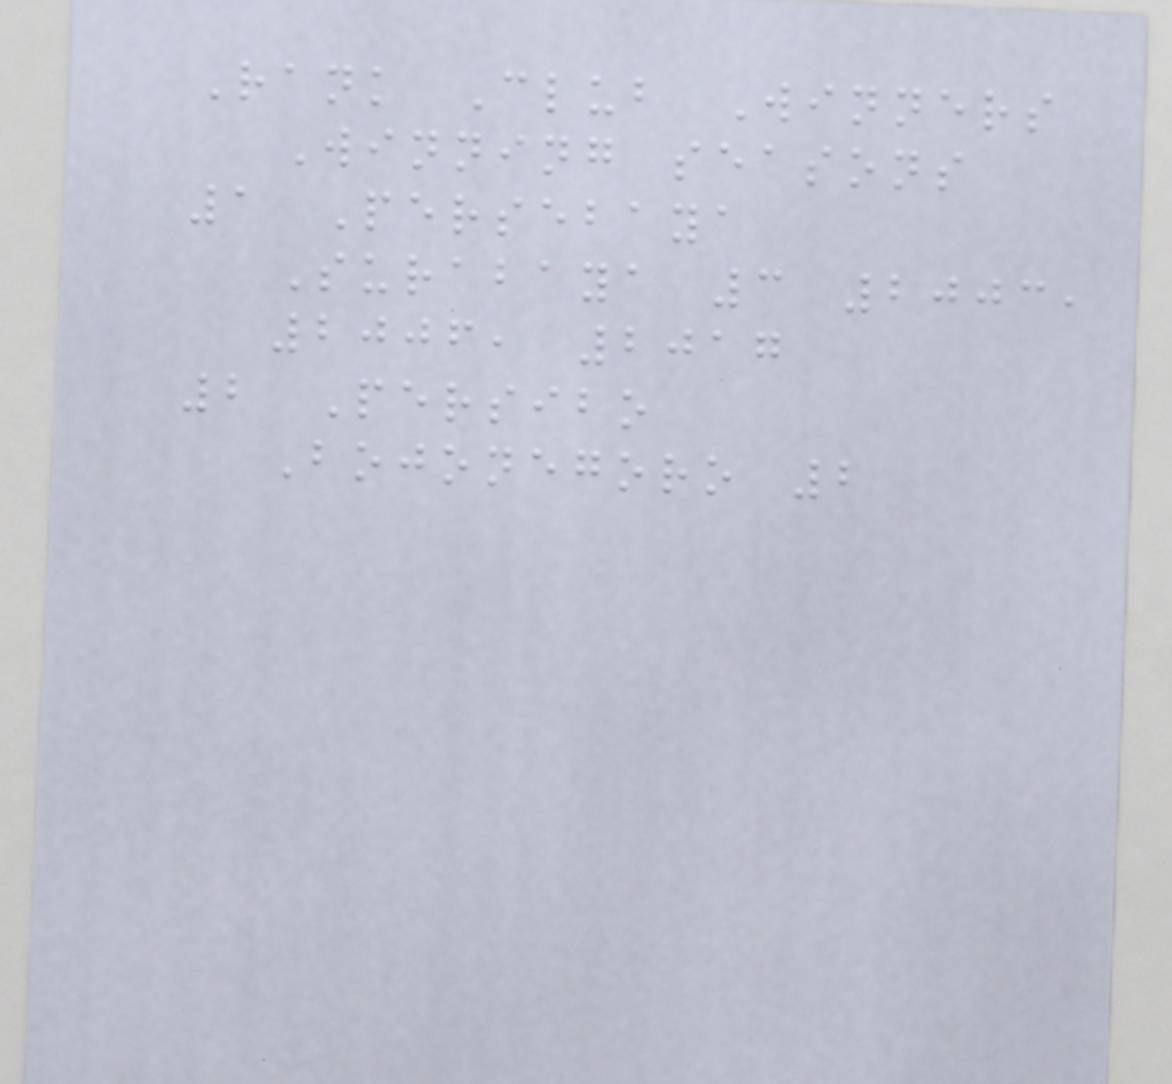Rank Club Winners
Winning seasons
1 Persebaya
Surabaya 3 2003,
2006, 2017
2 Persibo
Bojonegoro 2
